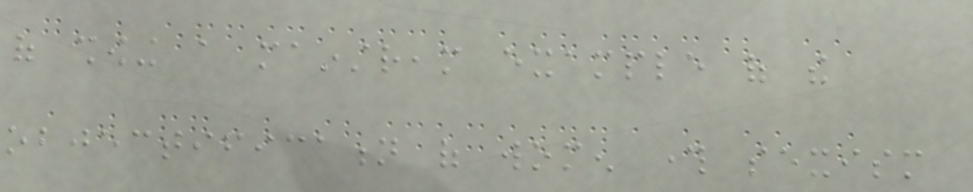of showing a mainstream example of the
objectification of women through sexism
